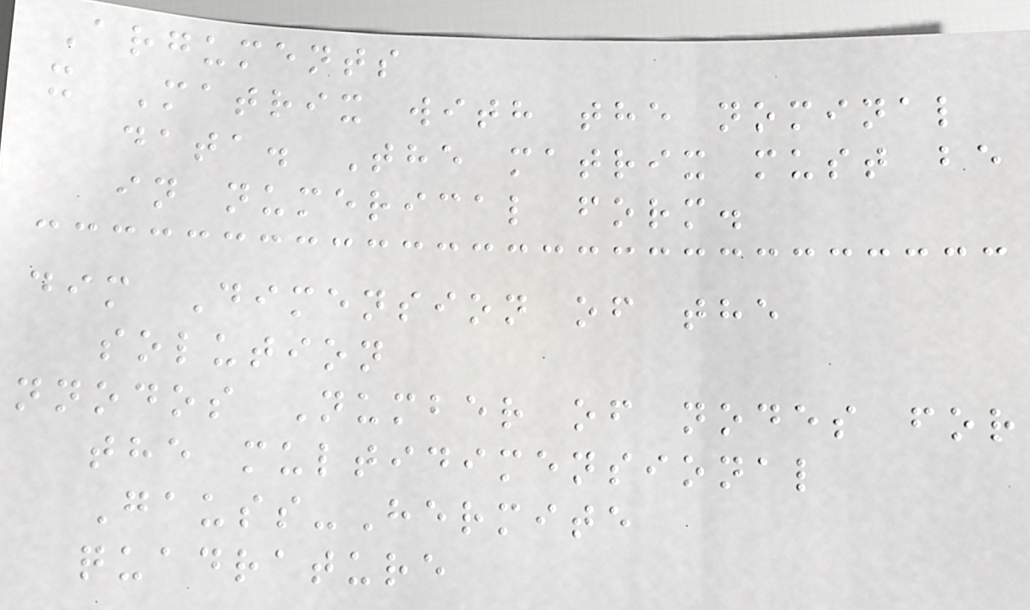Arguments
x Matrix with the nominal
data. The matrix must be
in numerical form.
dim Dimension of the
solution
nnodos Number of nodes for
the multidimensional
Gauss-Hermite
quadrature
